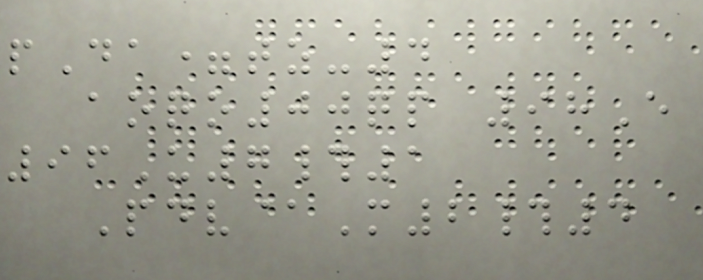pDa=tz-4
aoqo00qp 98E
96U7#1
Pdv@M2#4
